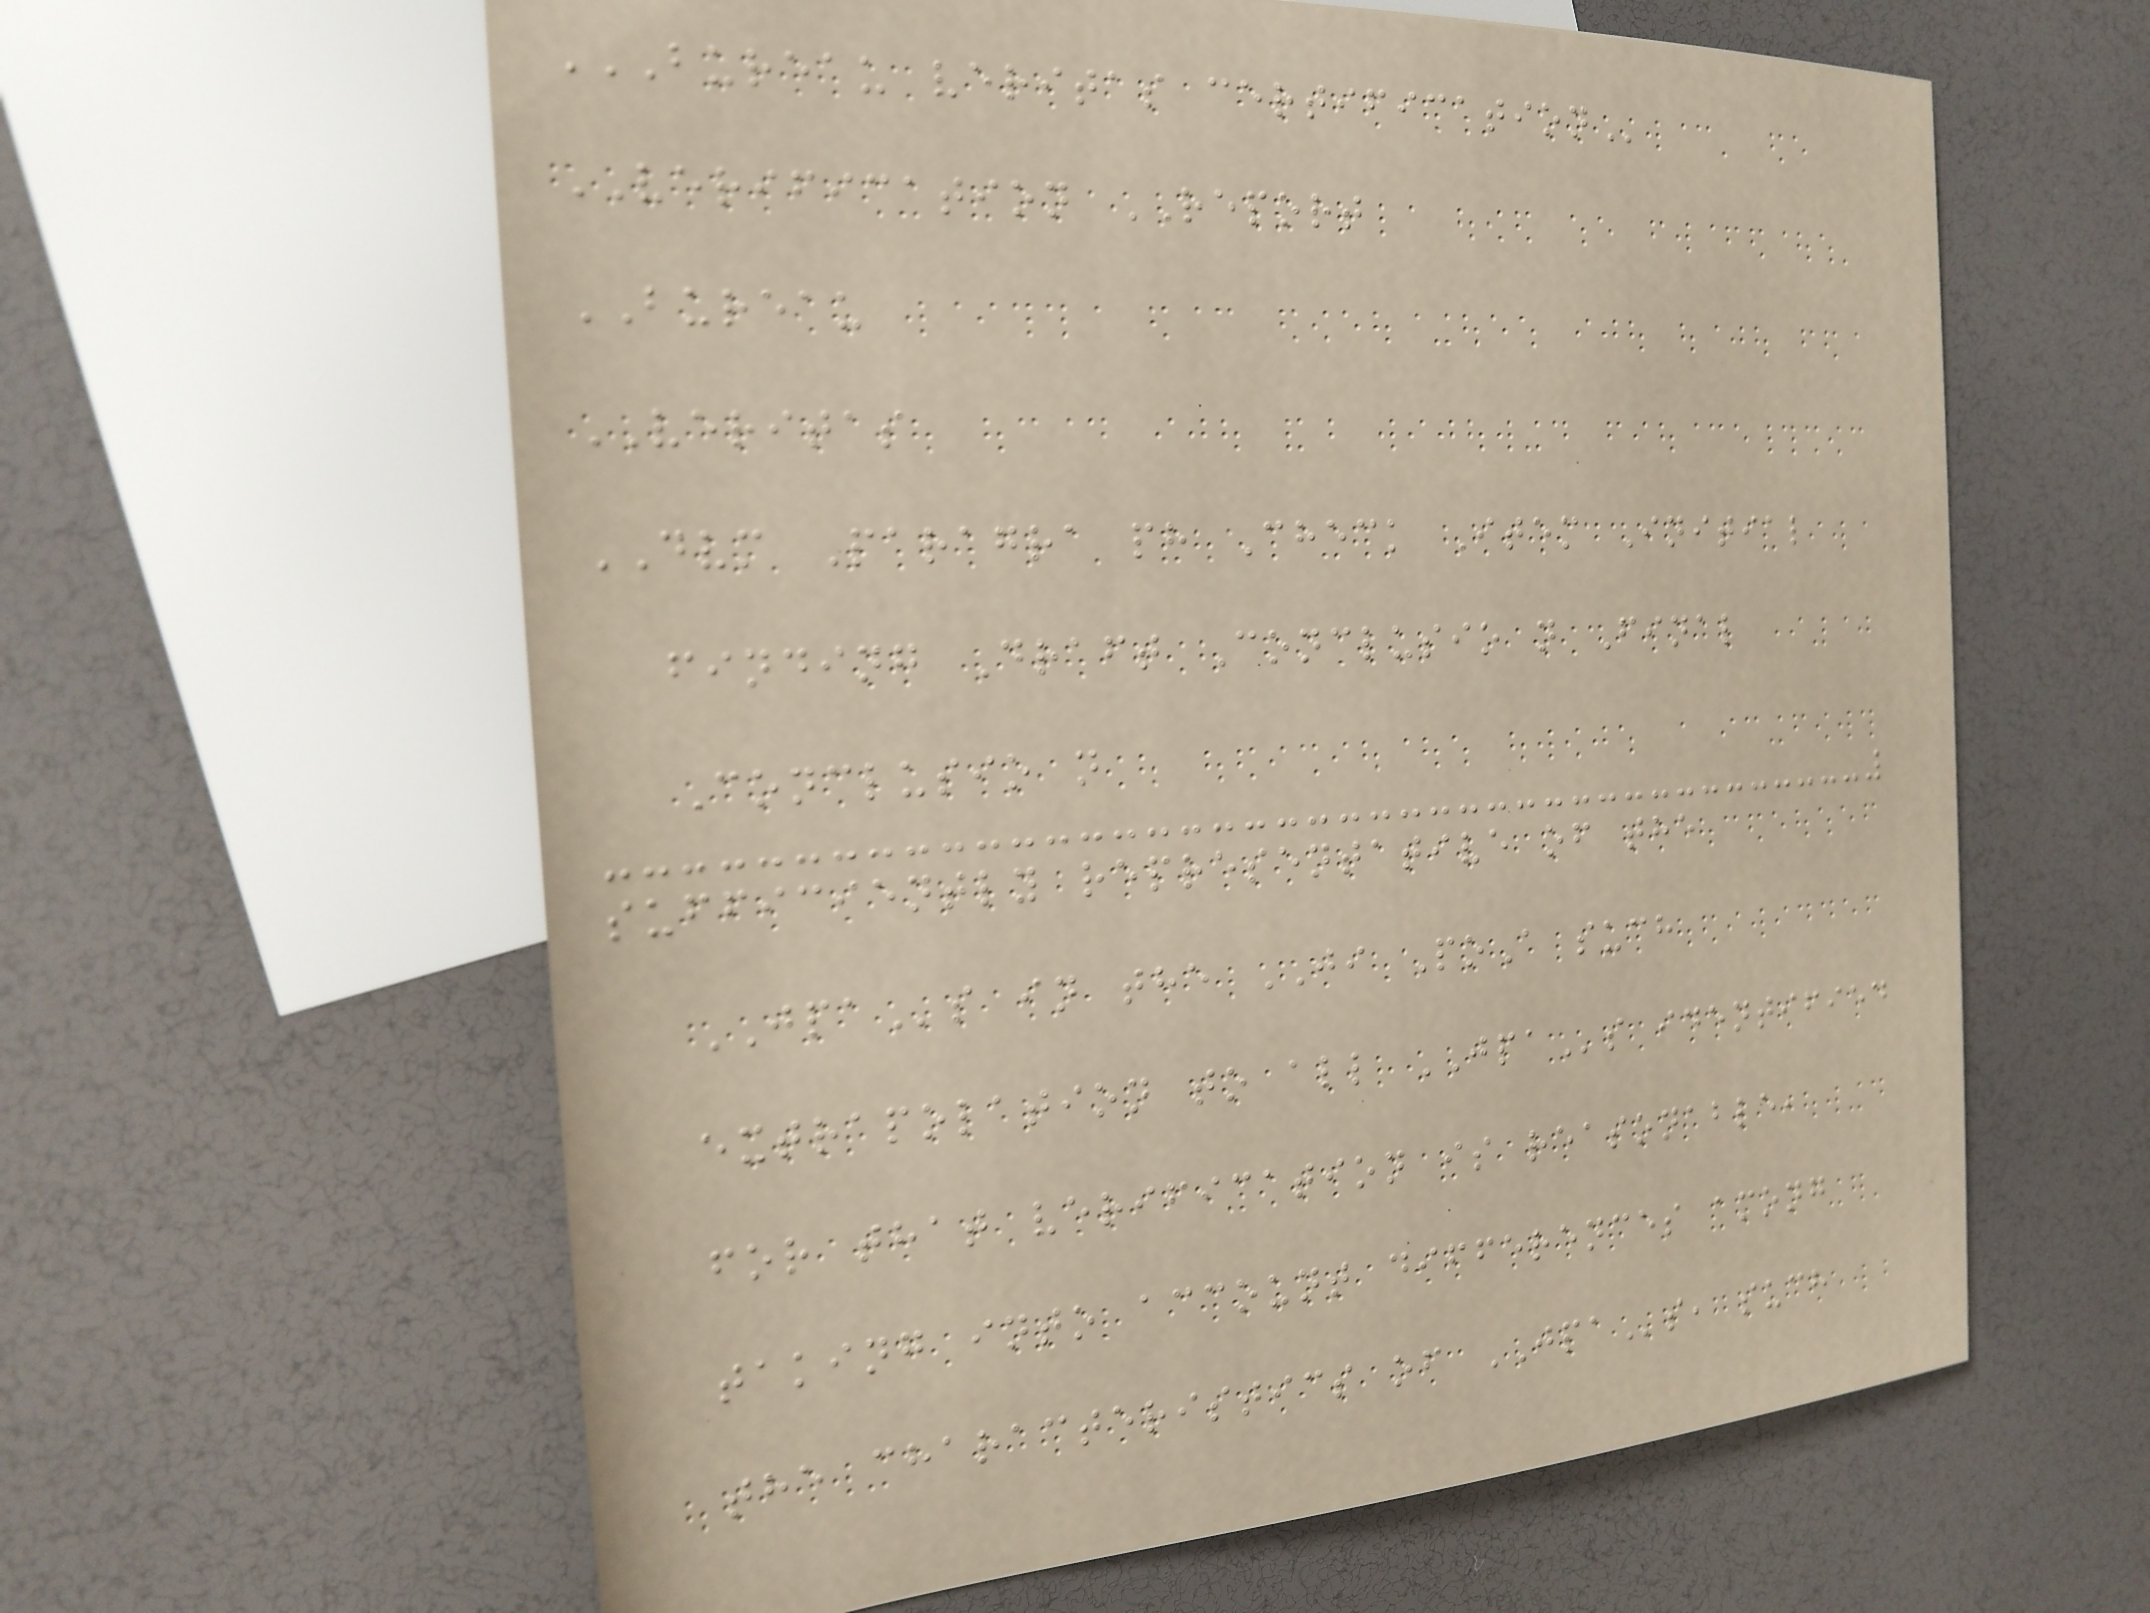BUREAU VERITAS CERTIFICATION
VERIFICATION REPORT
BUREAU
VERITAS
DVM Paragra ph Check Item Initial
finding Draft Conclusio n Final
Conclusio n
sufficiently representative of the
JPAs in the JI PoA such
extrapolation to all JPAs identified
for that verification is reasonable,
taking into account differences among
the characteristics of JPAs, such
